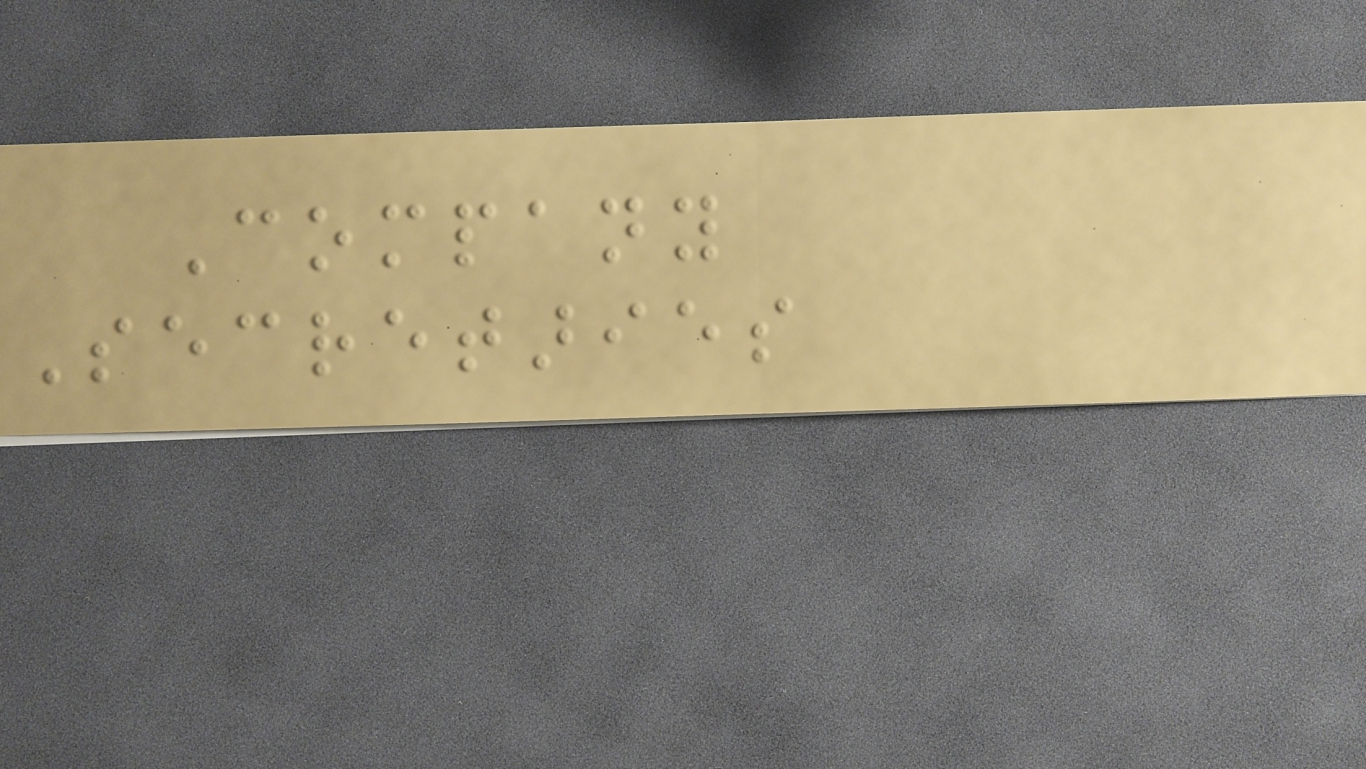Company
Secretaries
